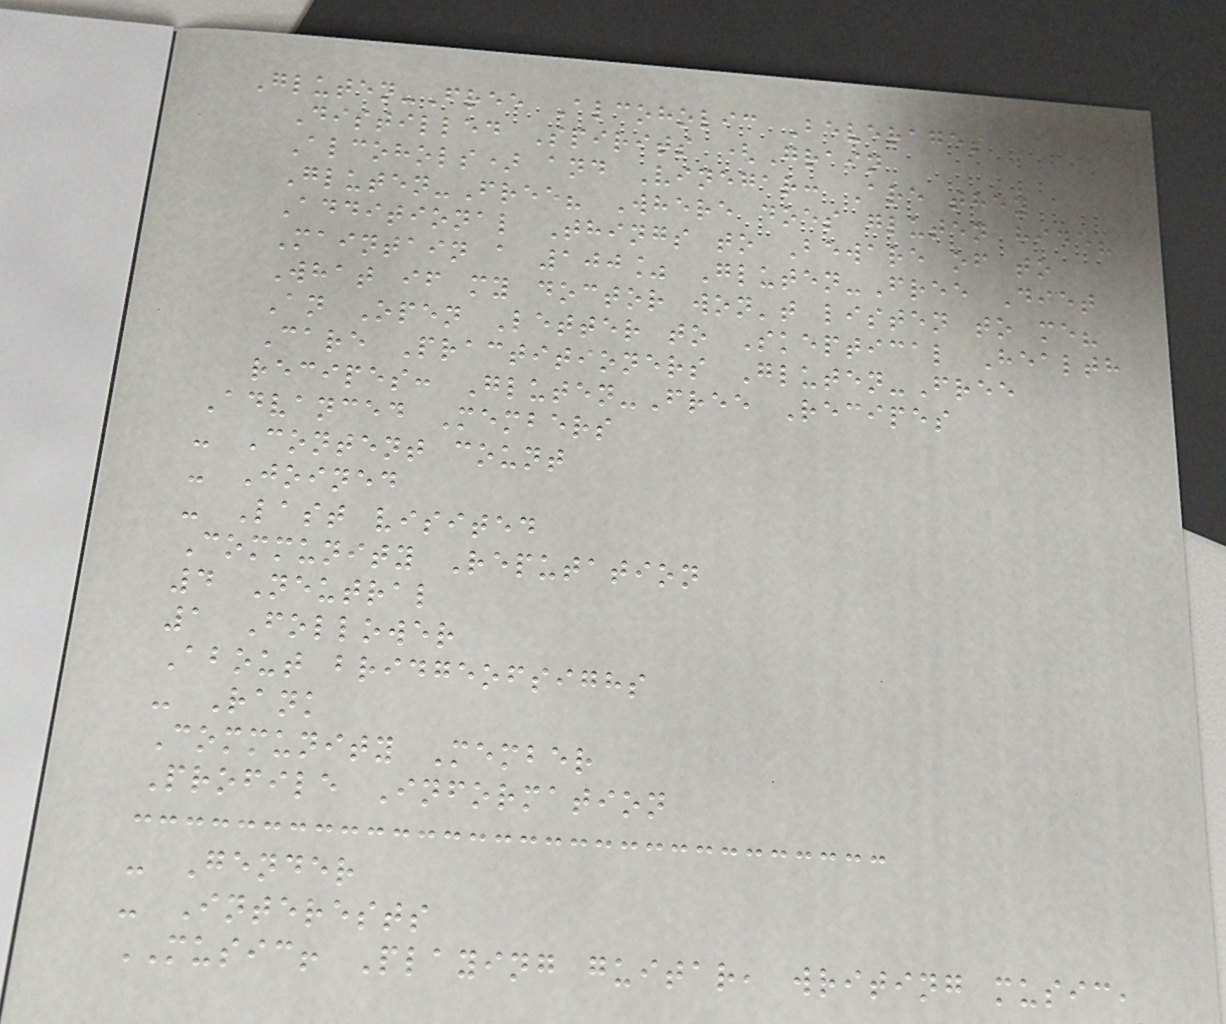Gluten-Free Alcoholic Beverages
Distilled Spirits (Grain
Alcohols) and Vinegar: Are they
Gluten-Free? Where does gluten hide?
Additional Things to Beware of to
Maintain a 100% Gluten-Free Diet
What if my doctor won't listen to me?
An Open Letter to Skeptical Health
Care Practitioners Gluten-Free
recipes: Gluten-Free Recipes
Advanced Members
- Content count
- Joined
- Last visited
Community Reputation
4 Neutral
1 Follower
About bridgeofsighs
- Rank
Community Member
Profile Information
- Gender
- Interests
MUSIC! Playing guitar, writing music,
